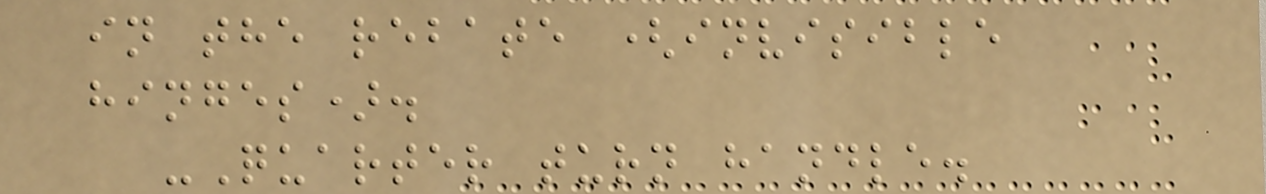in the rebate (invisible
hinges).
-Quarter turn handle.
